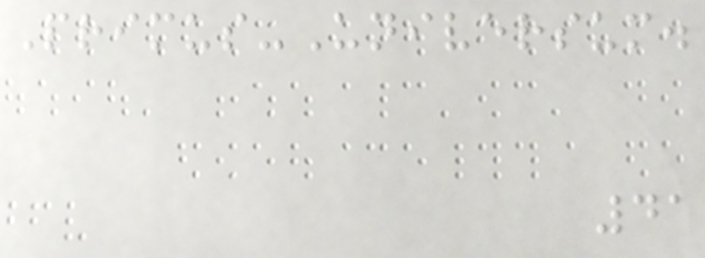Primus-Universum.
41
